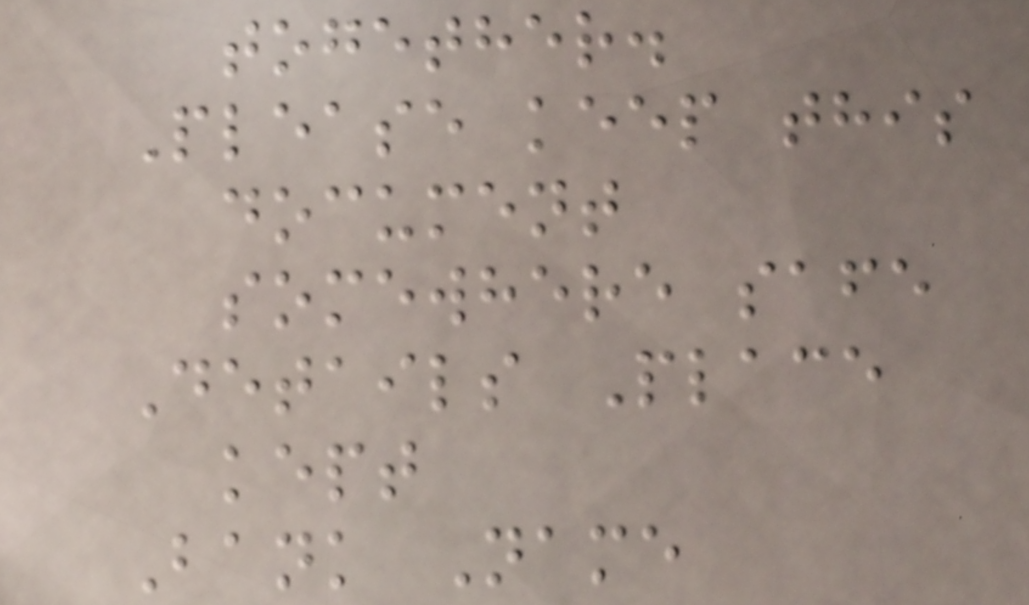together.
Please keep this
document
somewhere safe
Details Place
kept
Bank Name
